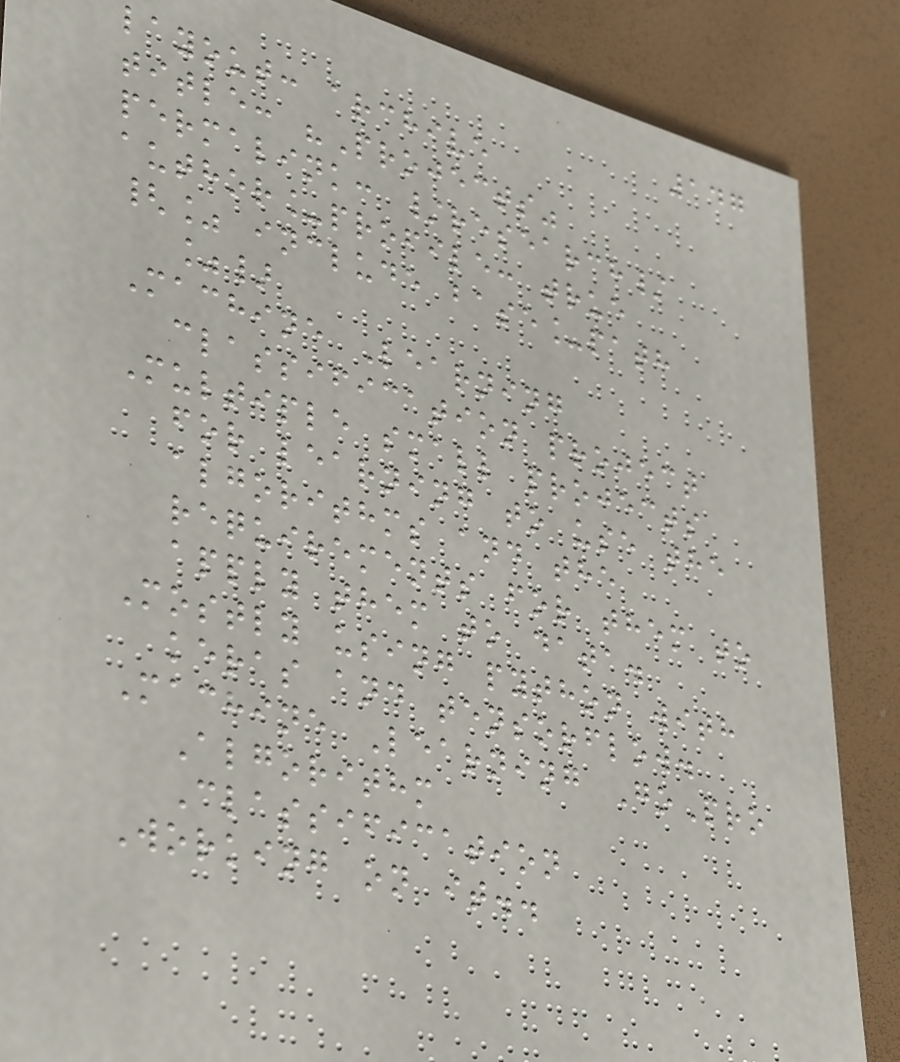147
layout: archive
title: "Projects"
permalink: /research/
author_profile: true
{% include base_path
%}
Machine Learning
classification project
Multiple small projects
for learning to use the
algorithms and the
requirements for them to
apply them to data.
Mostly using python with
keras and tensorflow.
Machine Learning GoPro
Algorithm
Classification
Working on it..
